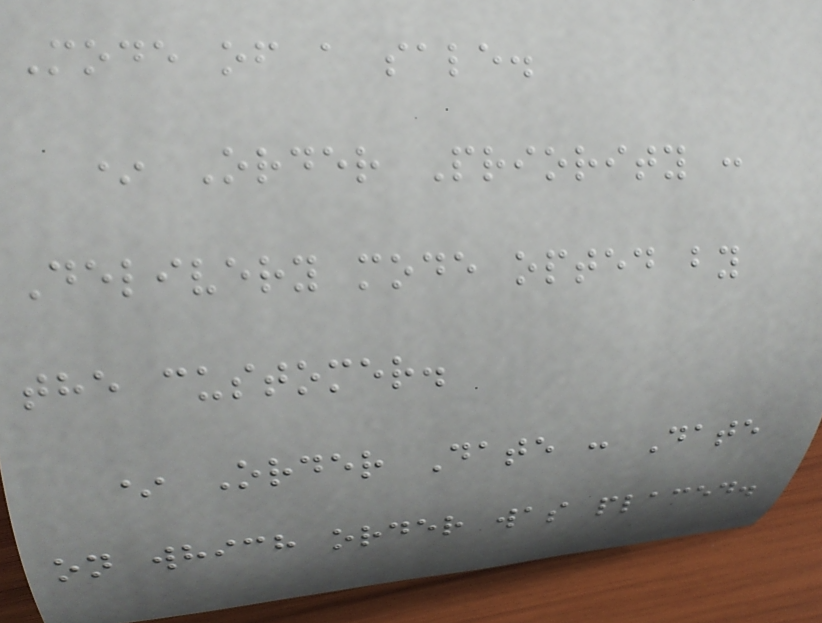Mode of a sale.
* Order Priority :
Delivery mode opted by
the customer.
* Order Date : Date
on which order was placed.
